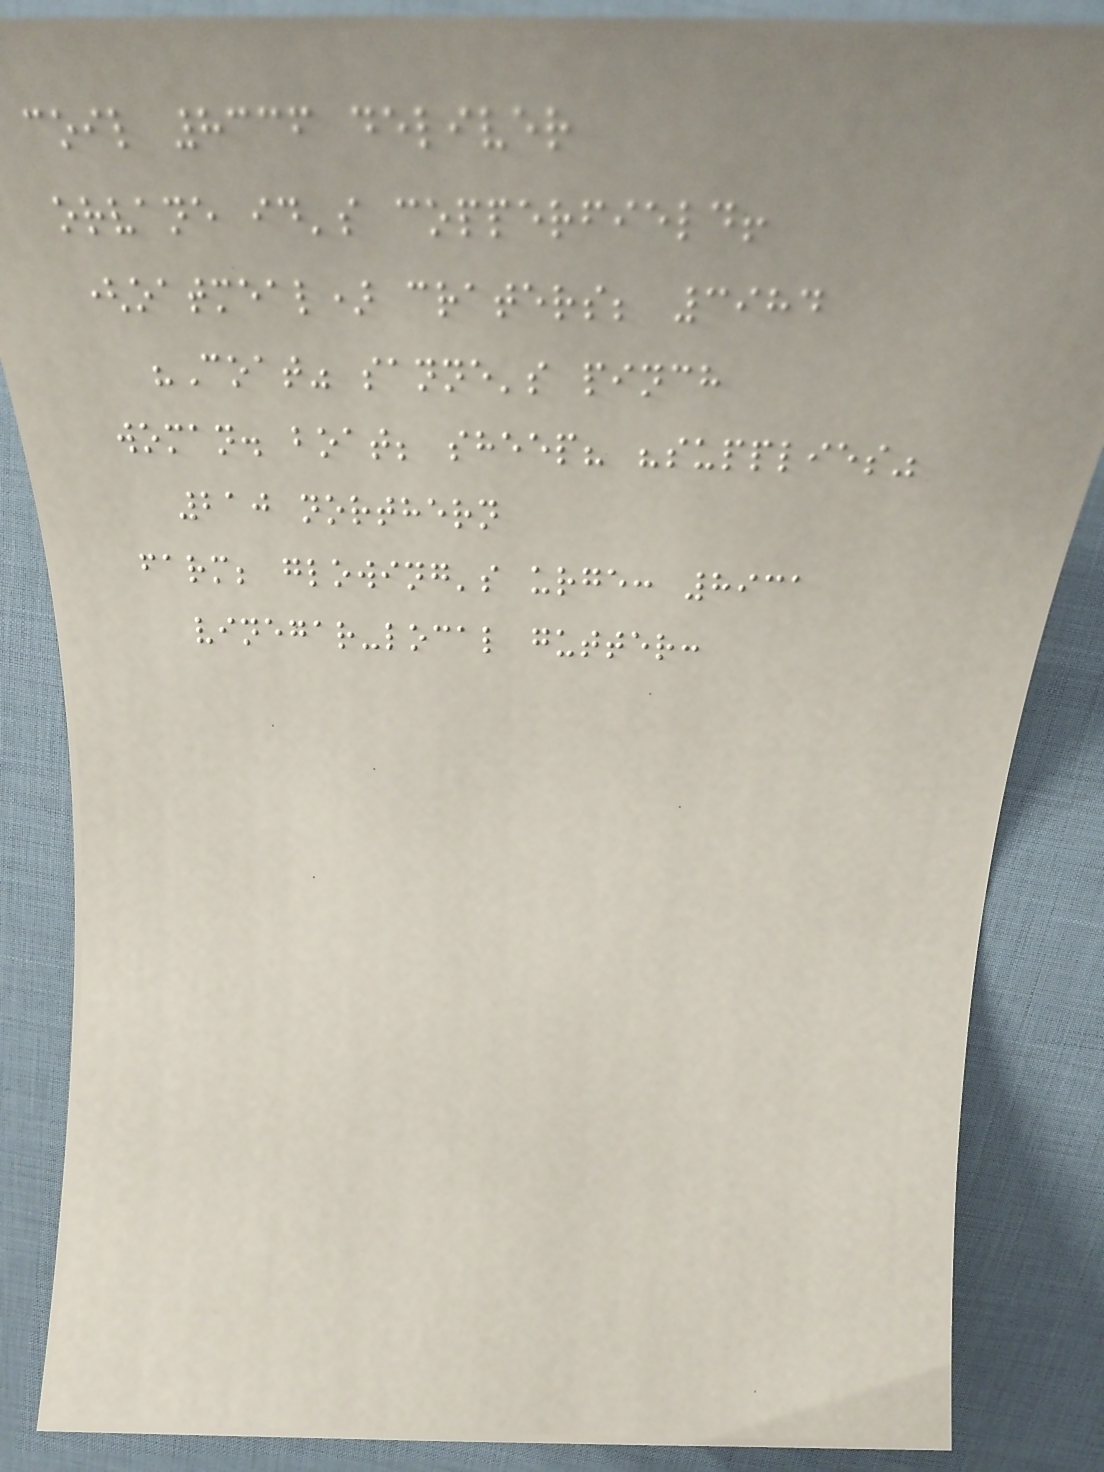coil 8336 deliver
orvane id's copperfield!
(oatmeal) craters; 3984
"Coat" sanne's pinch
woman. boat; sheep? "supplies"
210 northern
farm; glowing's urge: 8931
vinegar-local gutter:
